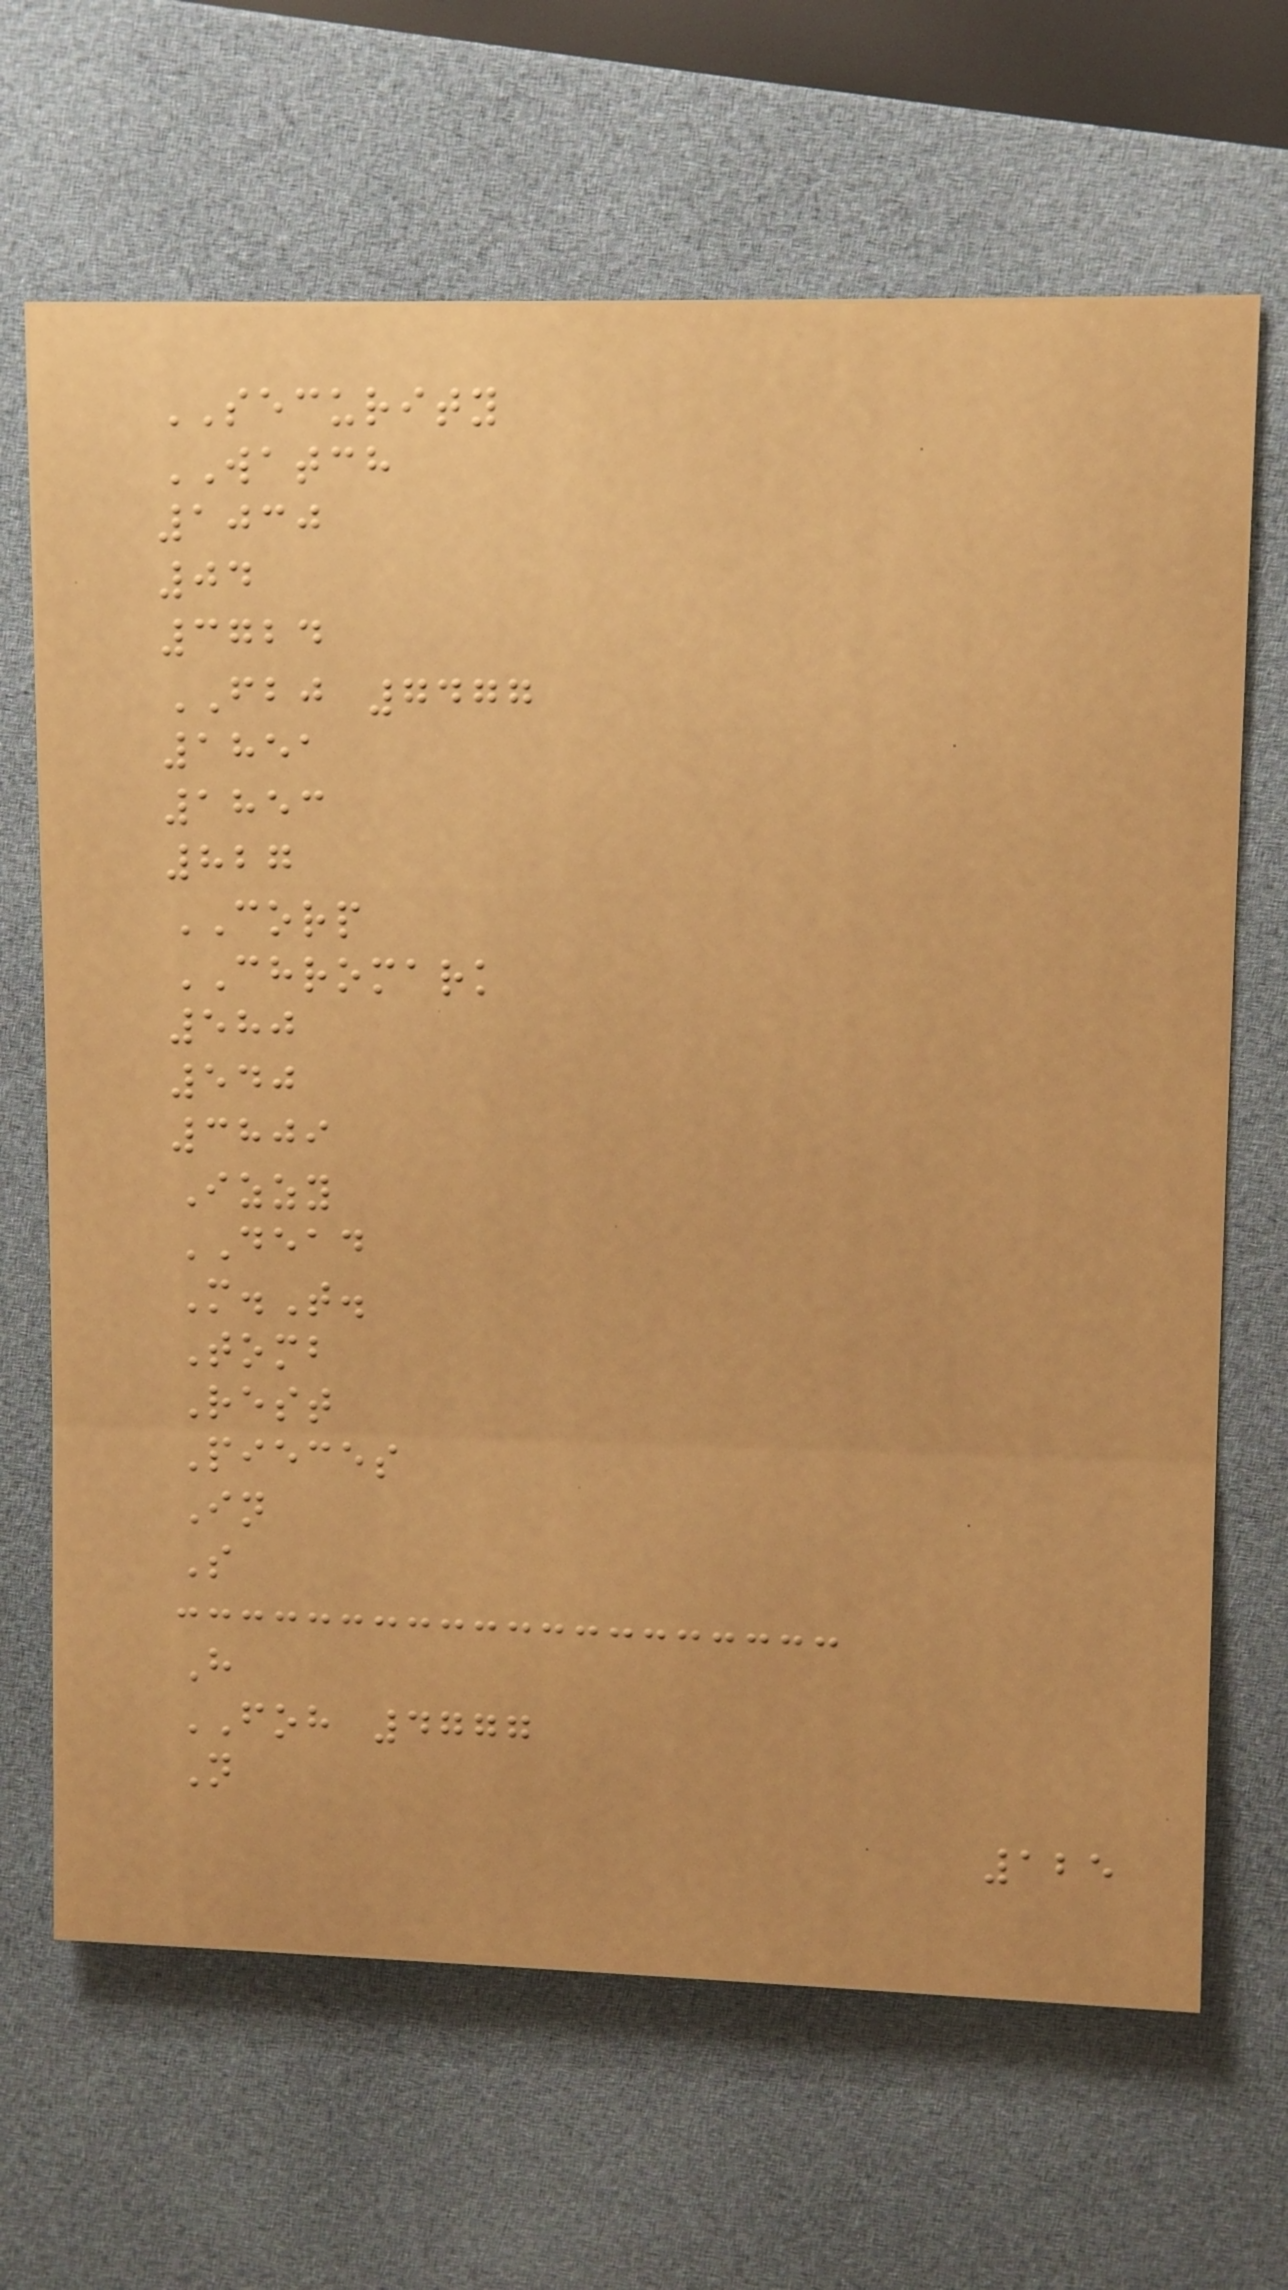SECURITY
WATCH
1030
04
3724
FBJ 7477
1851
1853
827
CORP
CHROMARK
580
540
3809
Izzy
DEAD
M.T.
Tomb
Rest
Pieces
In
S
H
FOH 4777
N
125
